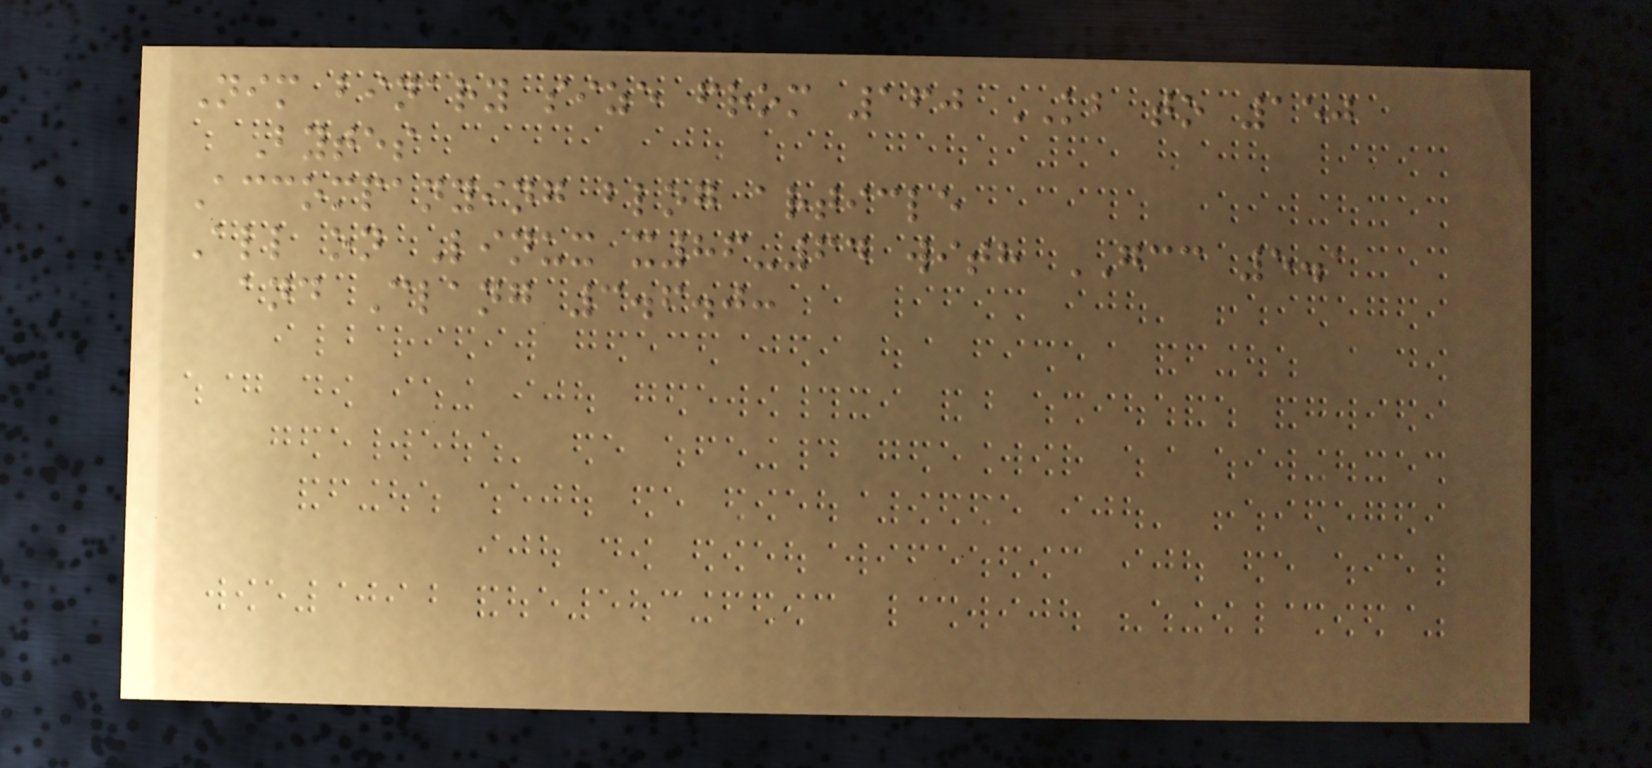Nim binary size from 160 KB to 150
Bytes
Accompanying blog article
All on Linux x86-64 with GCC 5.1
and Clang 3.6.0:
